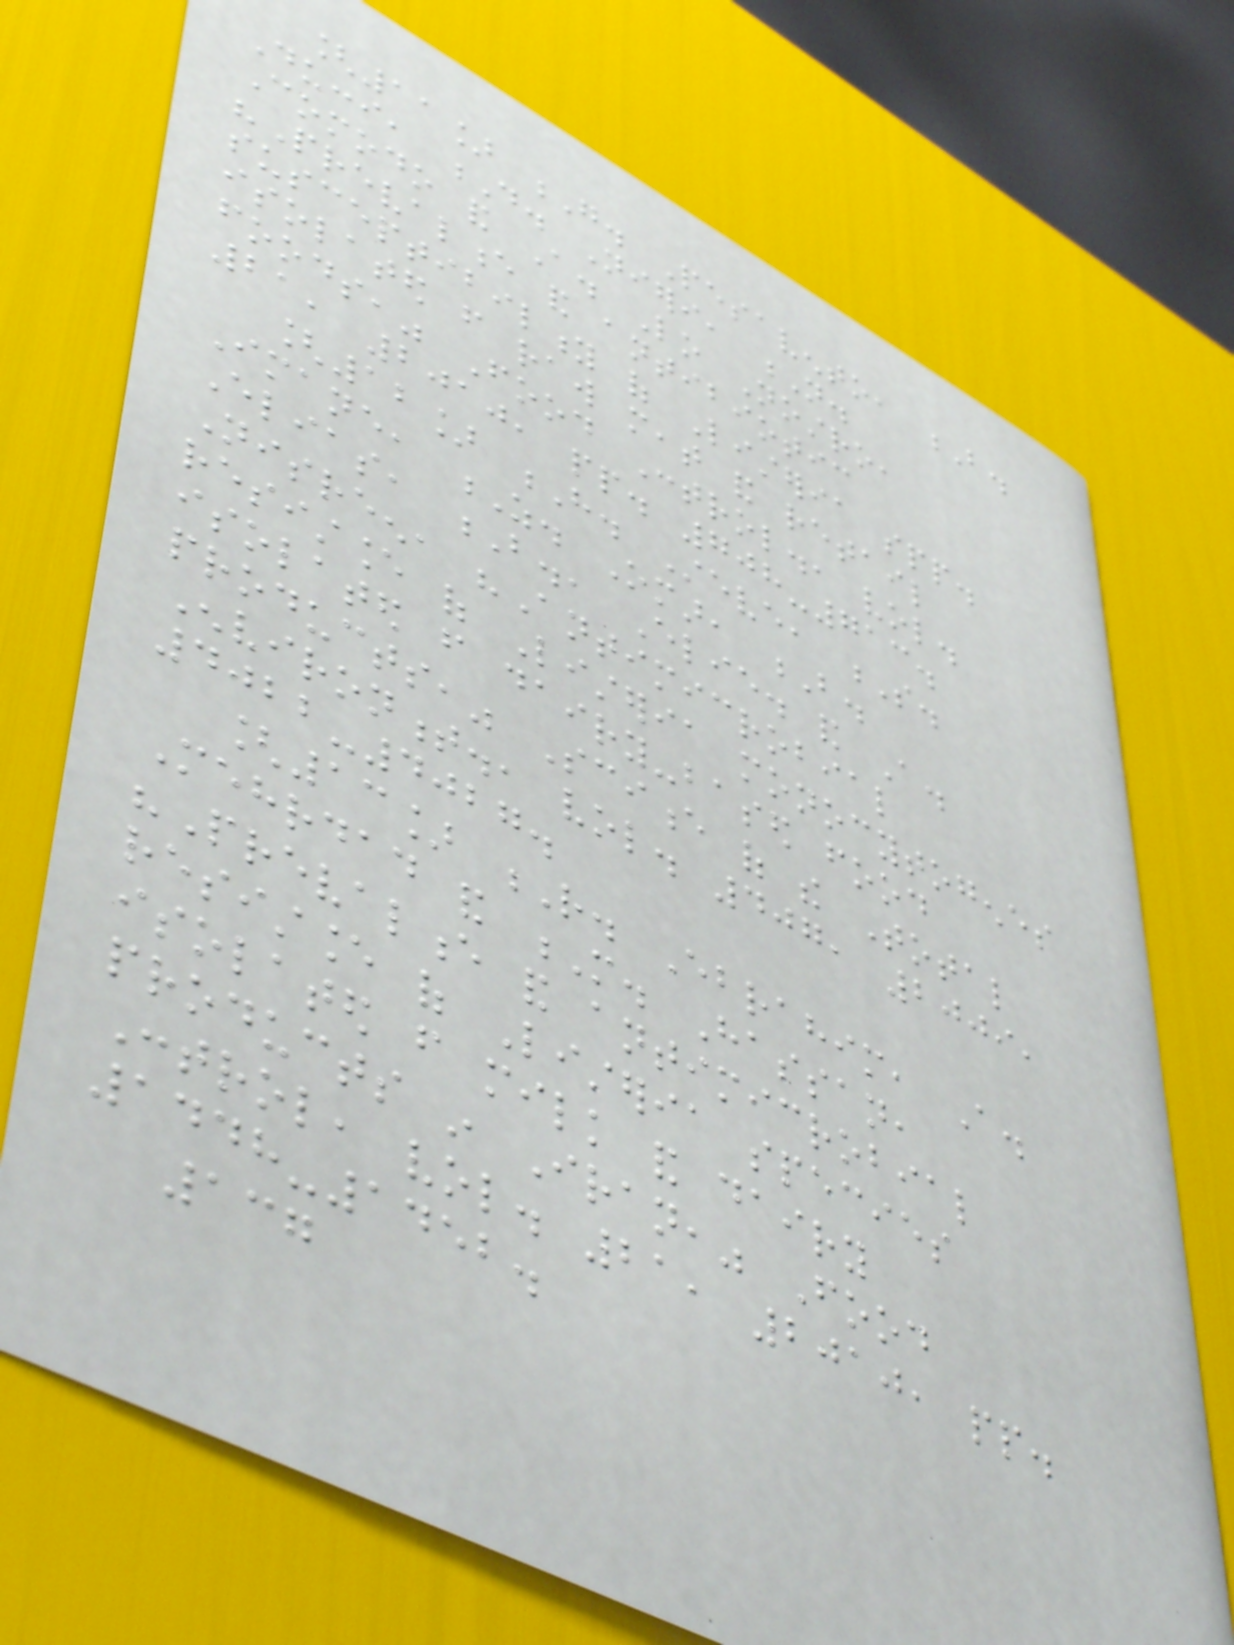[11] G. Pesavento, B.
Ducci, D. Nieri, N.
Comodo and A. Lo Nostro,
"Prevalence and antibiotic
susceptibility of Listeria spp.
isolated from raw meat and retail
foods," Food Control., vol.
21, 2010, pp. 708-713.
[12] H. Steve, S.
Imane, Z. Omar, B.
Elias, B., Elie. and A.
Nisreen, "Antimicrobial
resistance of Listeria monocytogenes
isolated from dairy-based food
products," Science of the Total
Environment., vol. 407, 2009,
4022-4027.
[13] R. Ebrahim, A.
Mehrdad and M. Hassan,
"Prevalence and antimicrobial
resistance of Listeria species
isolated from milk and dairy
products in Iran," Food
Control, vol. 21, 2010, pp.
1448-1452.
137
